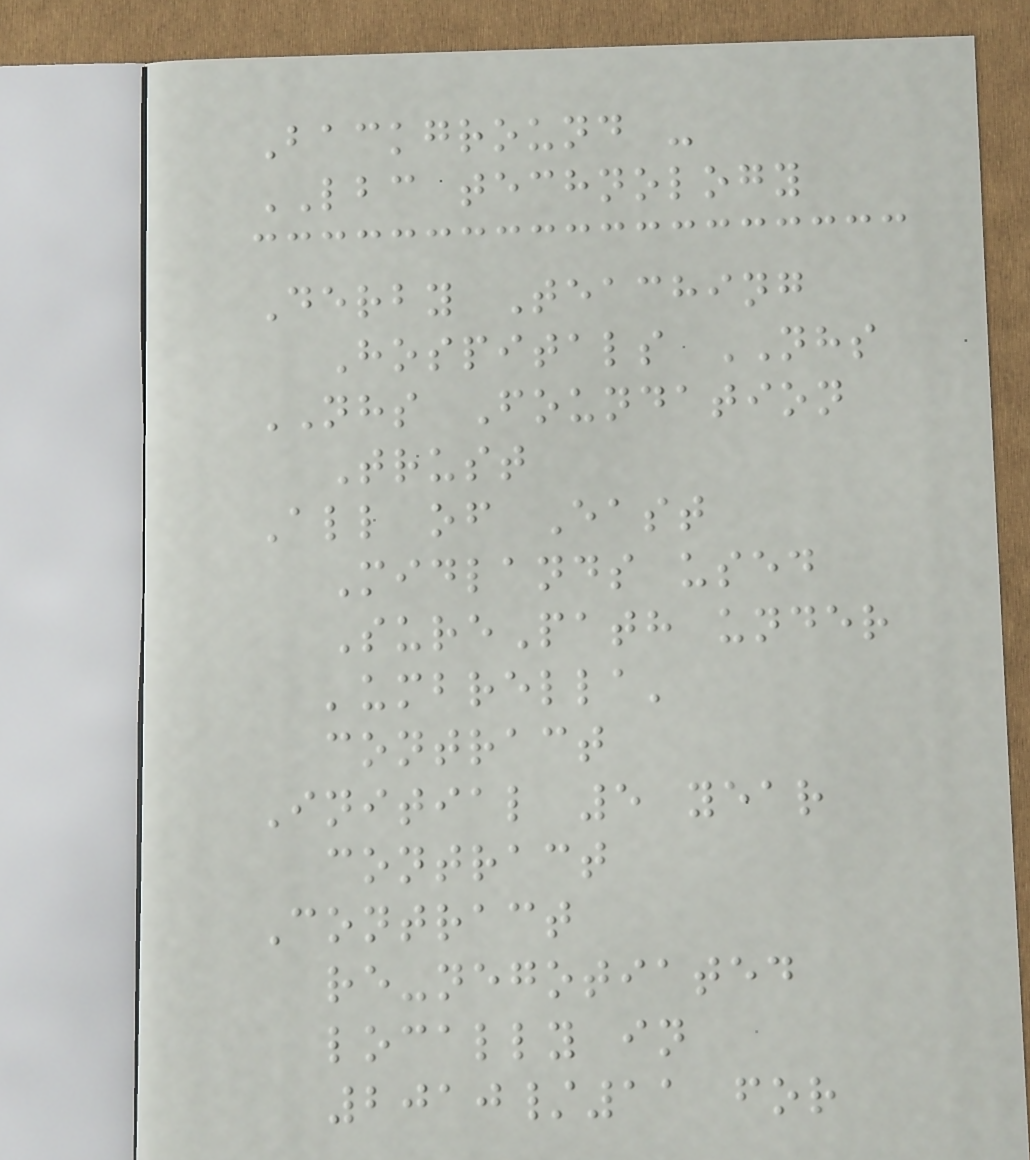Background -
LBC technology
Derby Teaching
Hospitals NHS
NHS Foundation
Trust
All of East
Midlands used
SurePath under
'umbrella'
contract
Initial 5 year
contract
Contract
re-negotiated
locally in
2010/11 for
